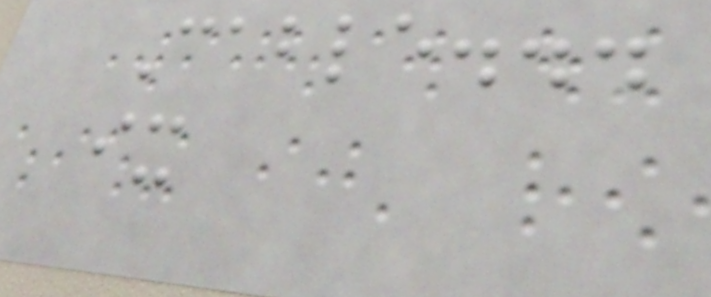Cable...
ix
